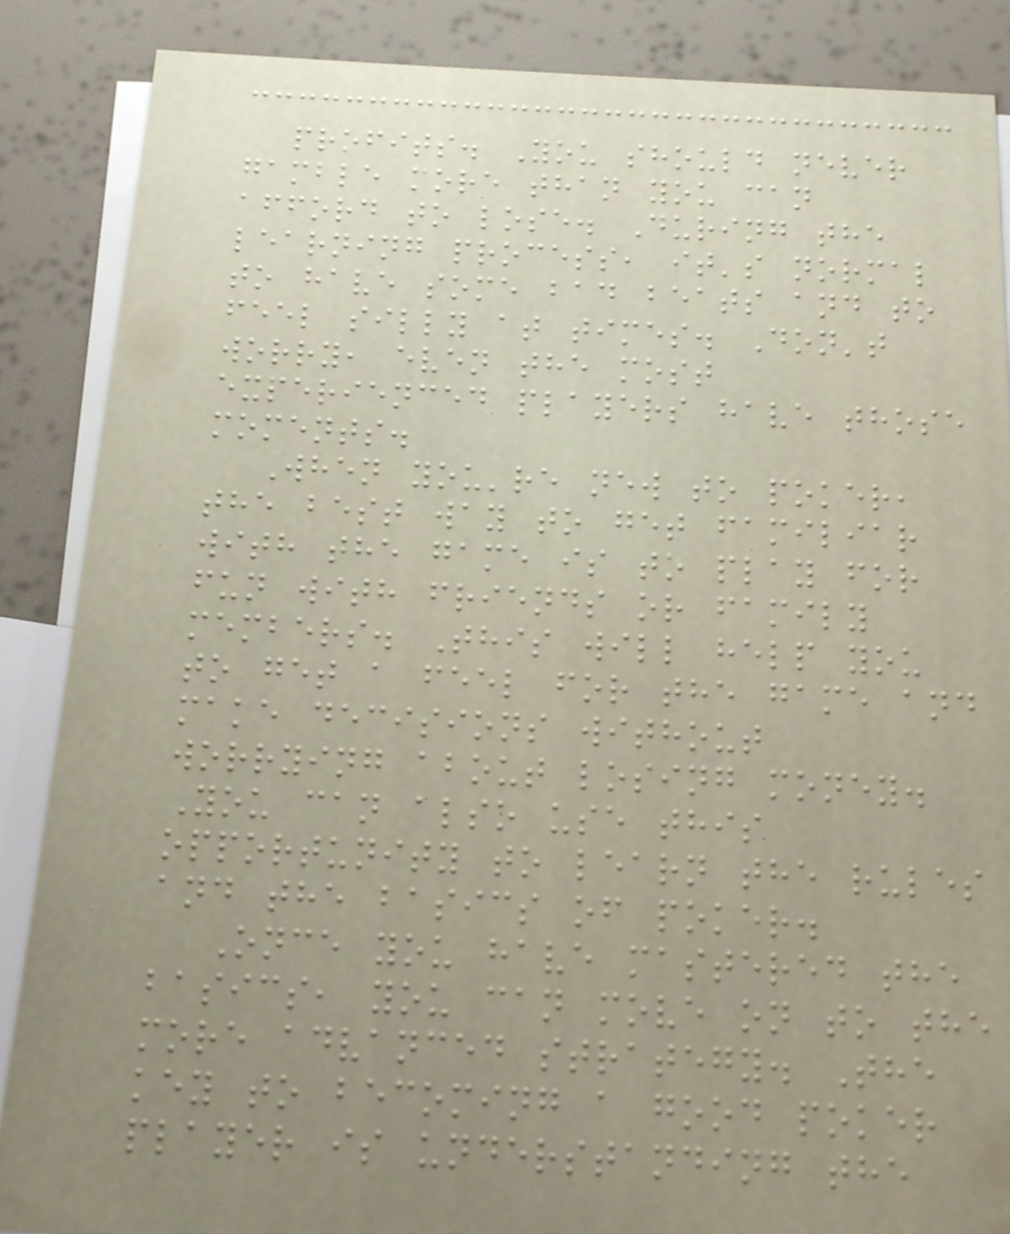profits. You should never
gamble more than you can
afford to lose. During the
learning process, it's normal
to have some bad beats and to
feel silly at times. Don't
worry, even the most
experienced players have those
moments.
When you're new to poker,
the best way to get familiar
with the game is to play for
fun with friends or family
members. This will help you
to get a feel for the game and
make decisions without
worrying about losing money.
You can also use this
opportunity to learn the rules
and the basics of poker.
Once you have mastered the
basics, you can move on to the
more advanced strategy. The
key to becoming a good poker
player is understanding the
